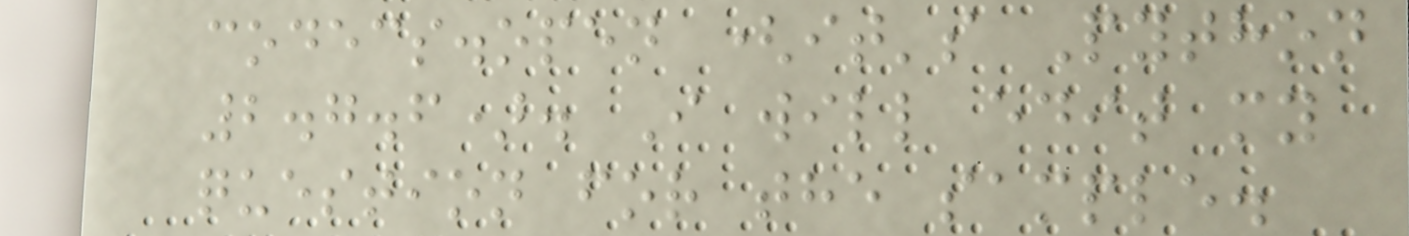codecs.open (it's Python
2.7.6). I will edit my
question for the sample.
